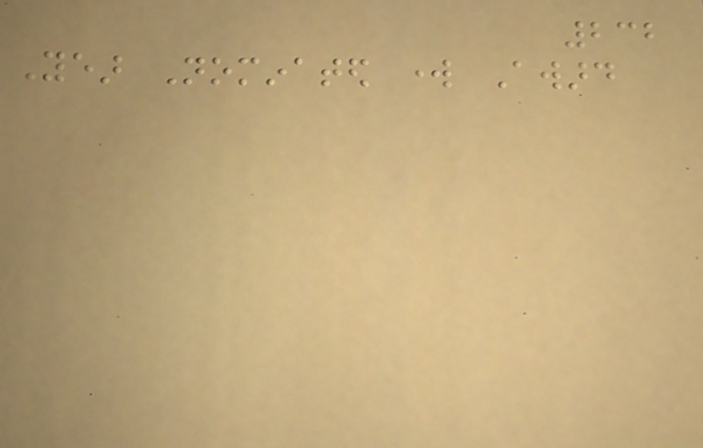232
Year Nominated work Award
